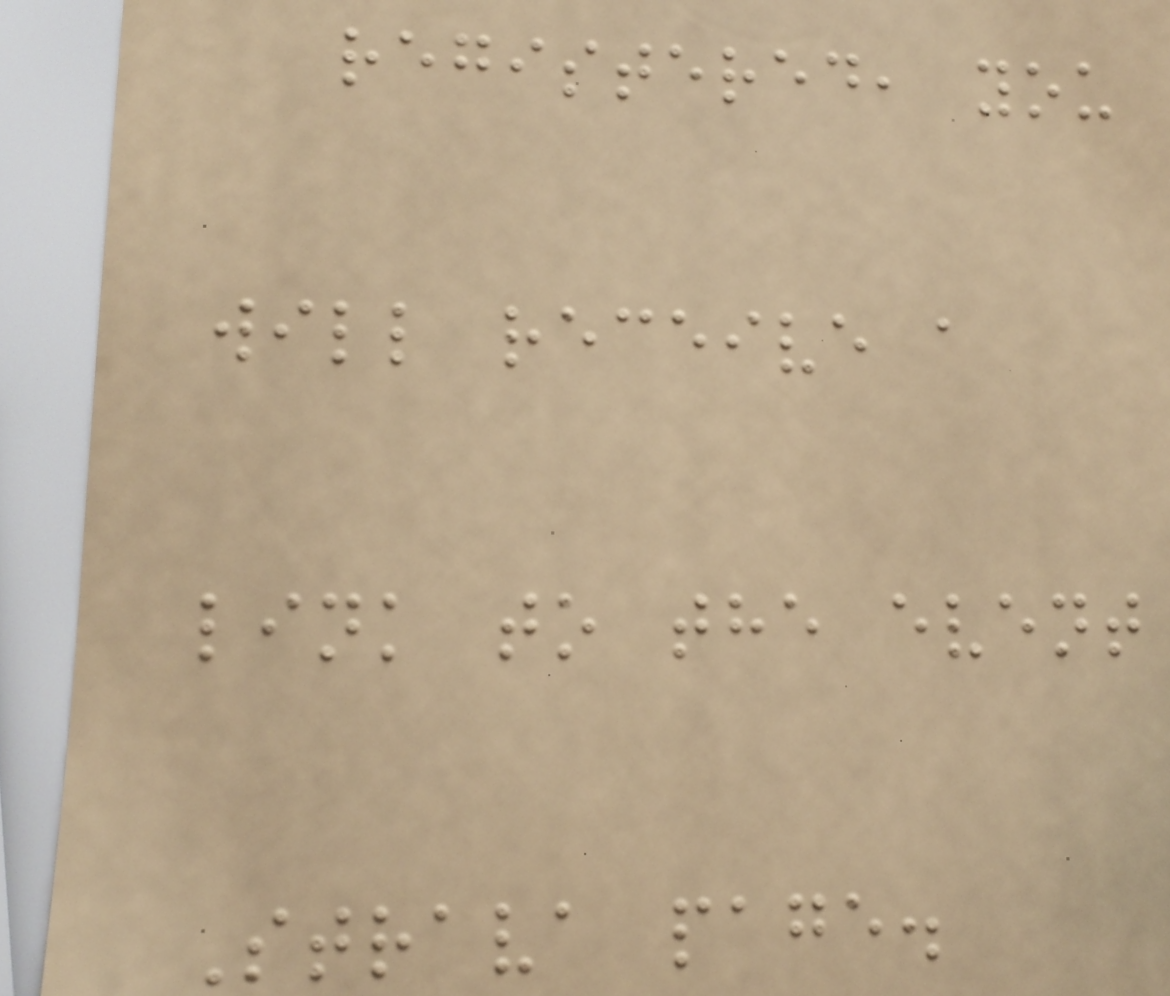registered, you
will receive a
link to the event
Strava page.
